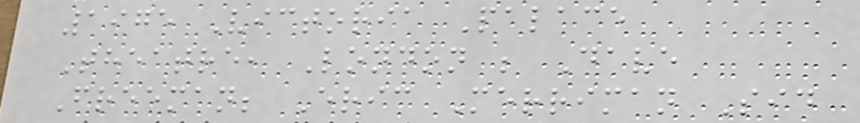1975 Victoria Palace
Theatre, London ; Dave
Freeman; Eric Merriman Sid
